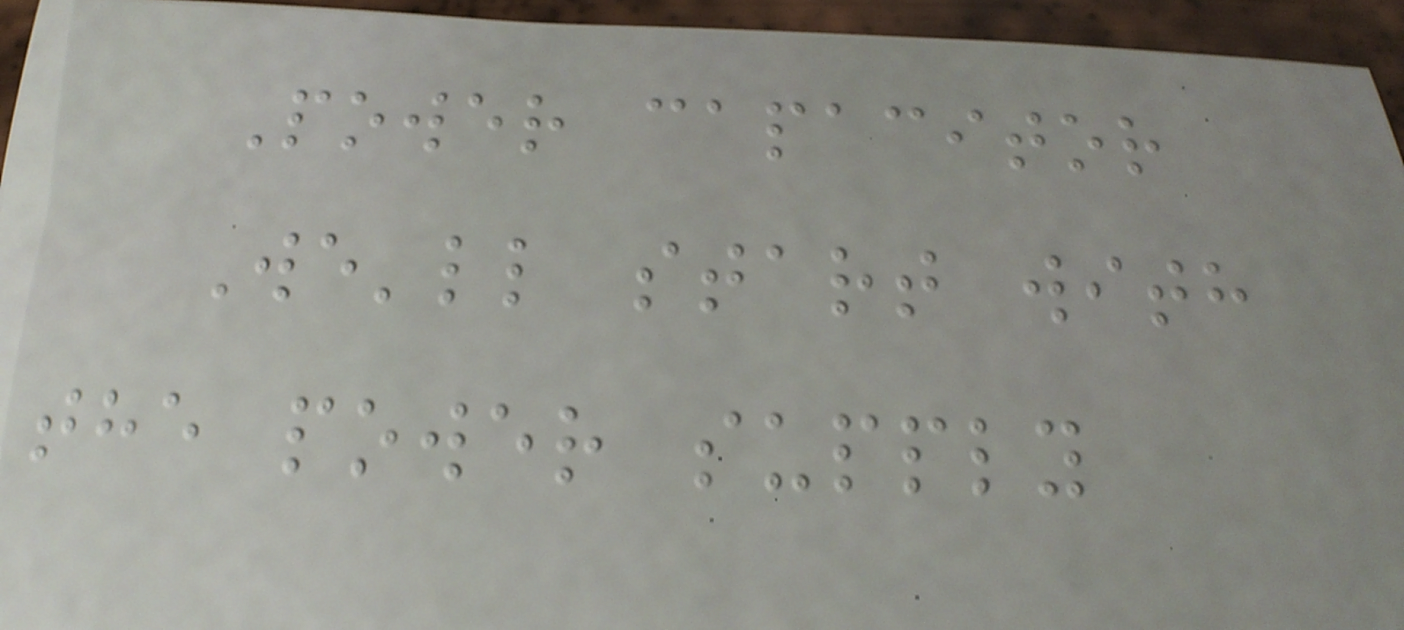Power capacitor
We'll start with
the power supply
